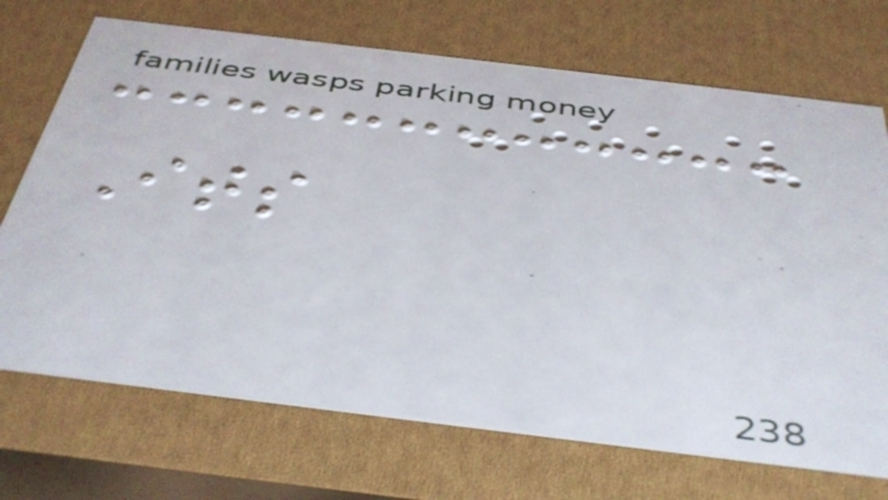Its
